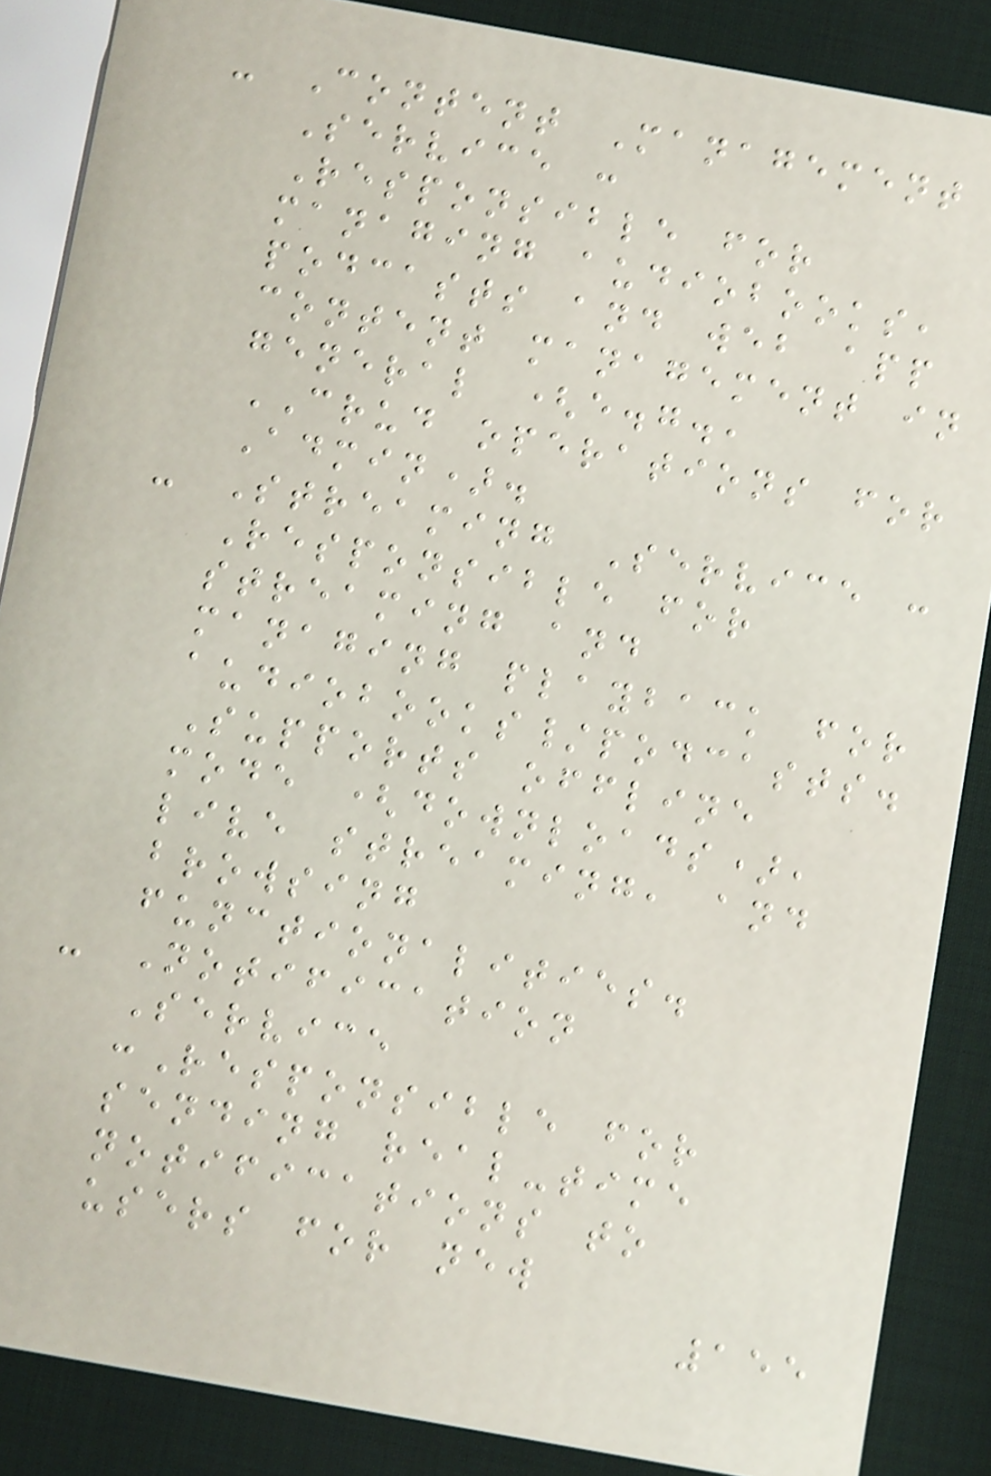- Content Management
Service :
Responsible for
managing audiobooks,
podcasts and web app
content management in
general (e.g.,
CRUD operations for
Admin).
- Streaming Service :
Responsible for
streaming and
managing playback for
audiobooks/podcasts.
Supports offline
mode (downloads),
live streaming, and
browsing
functionalities.
- Notification
Service
:Responsible for
sending real-time
notifications to
users for new
155
